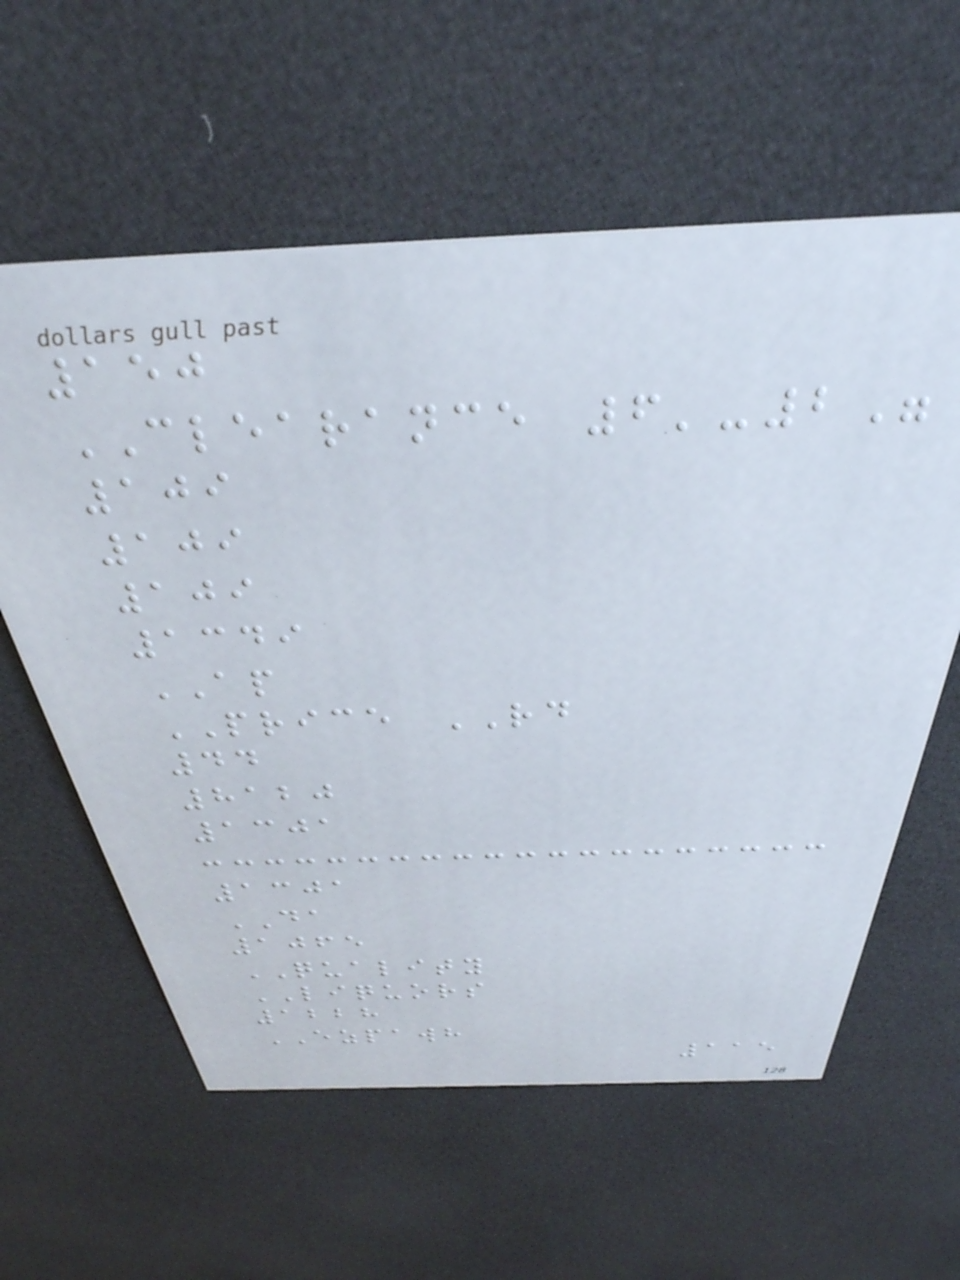150
CLEARANCE 6'-2"
109
109
109
1349
AP
PRICE RD
44
8120
1301
1301
DA
1065
QUALITY
LIQUORS
1228
EZPAWH
115
